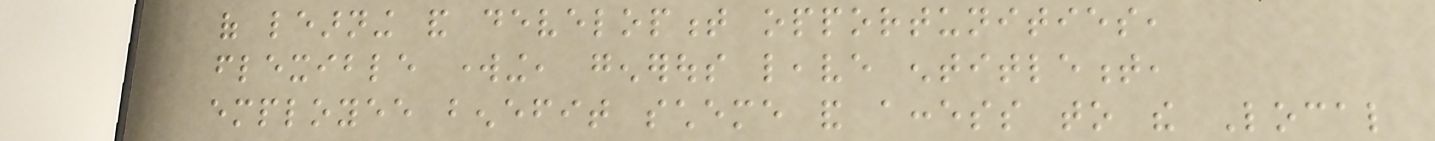of learning and development opportunities,
flexible working, generous leave entitlement,
employee benefit scheme and access to the Local
